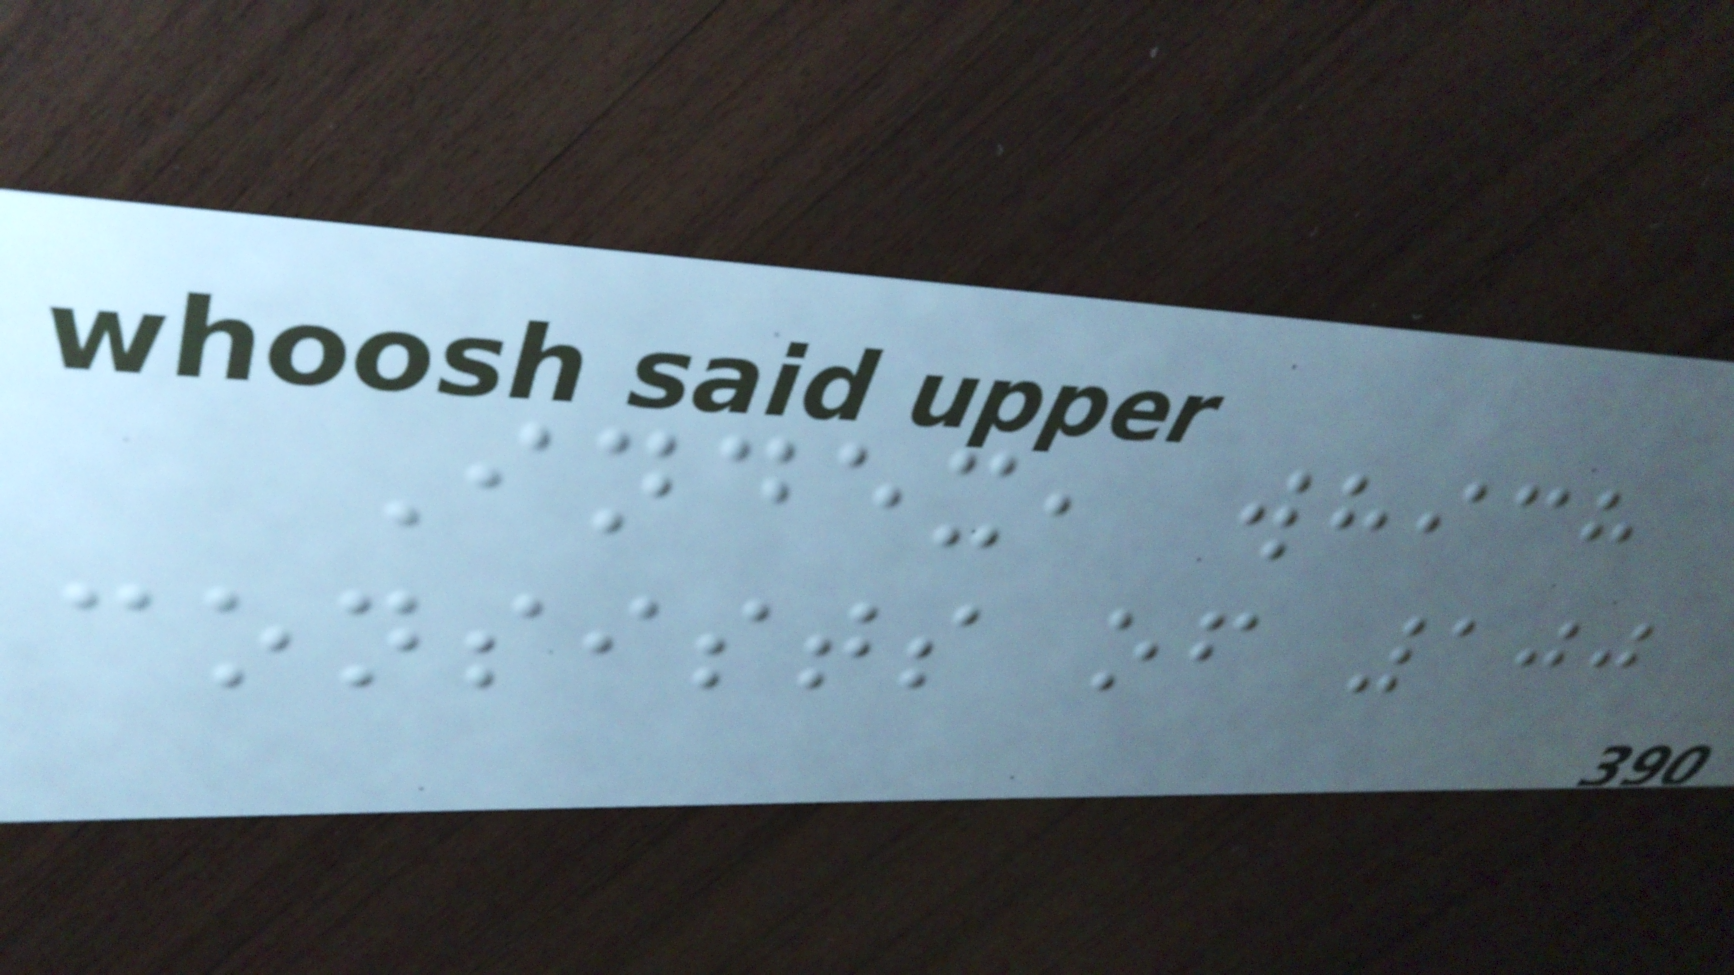Index, which
consists of 100
